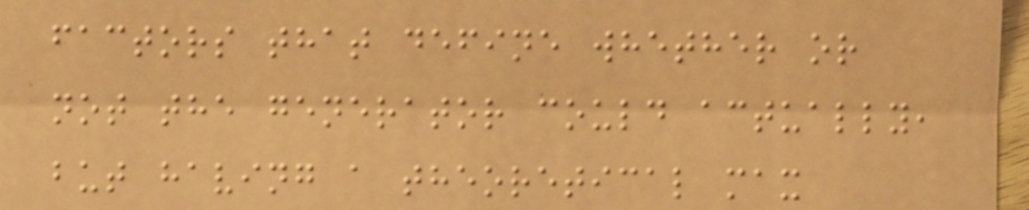factors that define whether or
not the generator could actually,
but having a theoretical max
